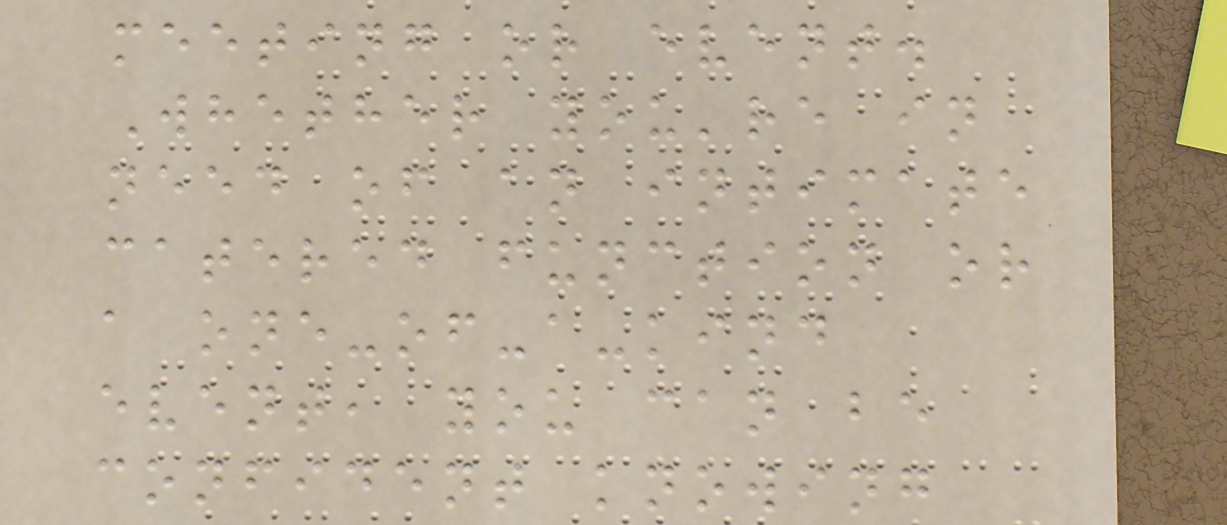meeting or event.
Whether you're in
need of an intimate
catered function or
a one-of-a-kind
event, you can be
confident knowing
